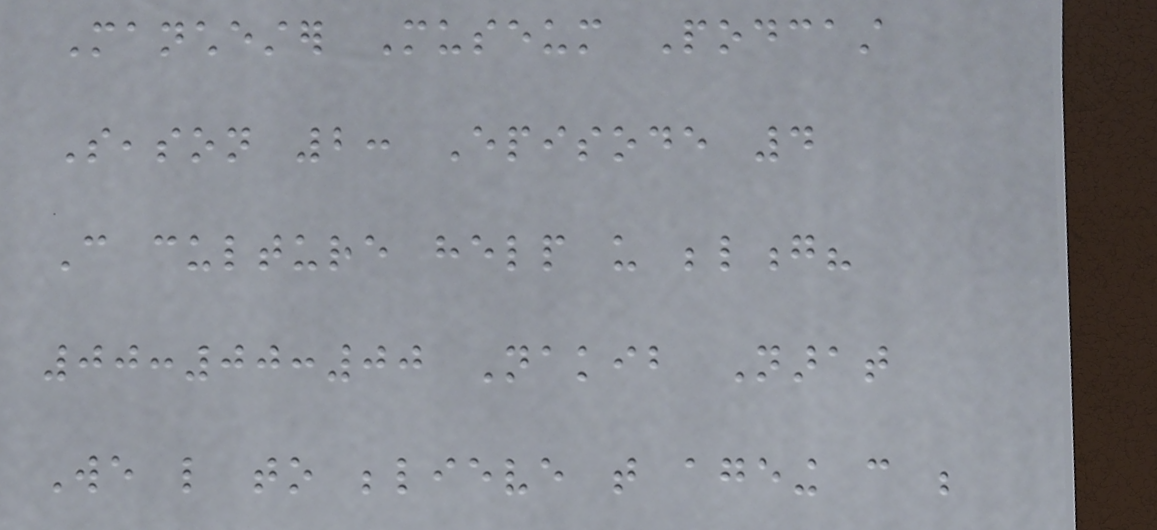Manchester Museum Podcast
Season 2: Episode 4
Can culture help us belong?
00:00:00 Nakib Narat
We like to believe that ageing can be
